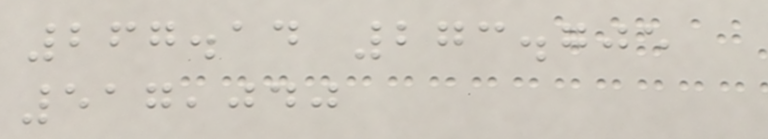267.14 273.705
517,040
